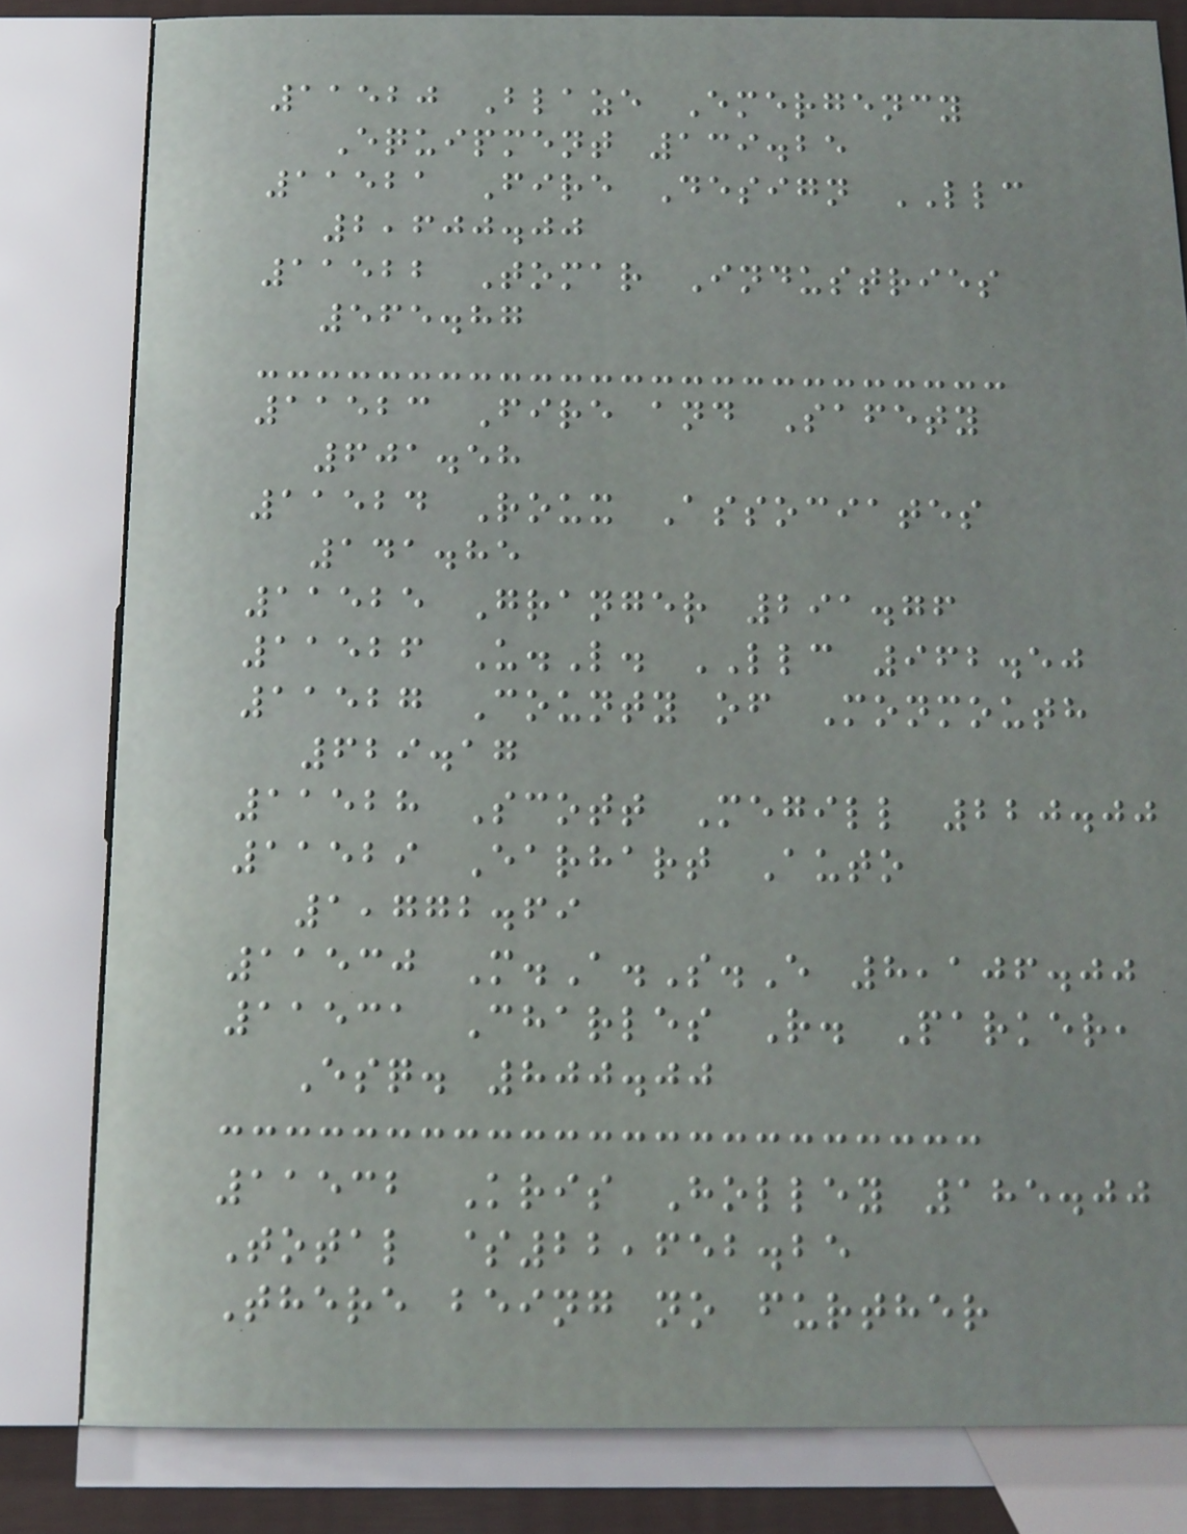11520 Blaze Emergency
Equipment 139.25
11521 Fire Design LLC
2,600.00
11522 Tomar Industries
565.87
11523 Fire and Safety
601.58
11524 Roux Associates
141.85
11525 Granger 291.76
11526 U.L. LLC 962.50
11527 County of Monmouth
629.17
11528 Scott Megill 220.00
11529 Earhart Auto
1,772.69
11530 M.A.S.E 8,106.00
11531 Charles R. Parker,
Esq. 800.00
11532 Kris Holley 185.00
Total $22,652.25
There being no further
